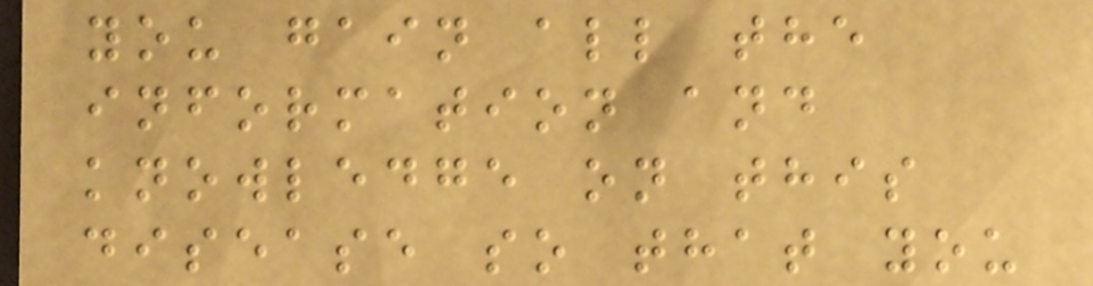you gain all the
information and
knowledge on this
disease so that you
